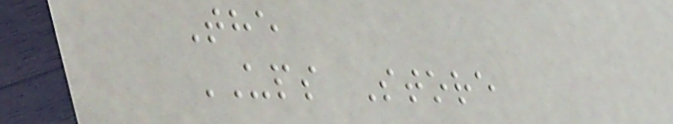The
UPS Store
